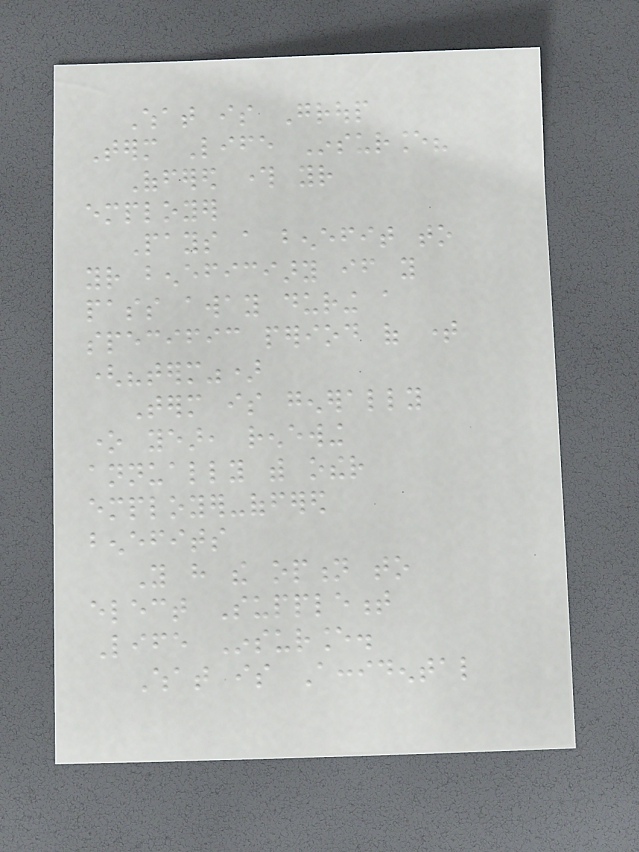What is Group
Term Life Insurance?
Offered through your
employer
Pays a benefit to
your beneficiary if you
pass away during a
specific period of time
("term")
Term is generally
one year, renewing
annually with other
employer-offered
benefits
You have the option to
elect Supplement
Life Insurance.
What is Accidental
